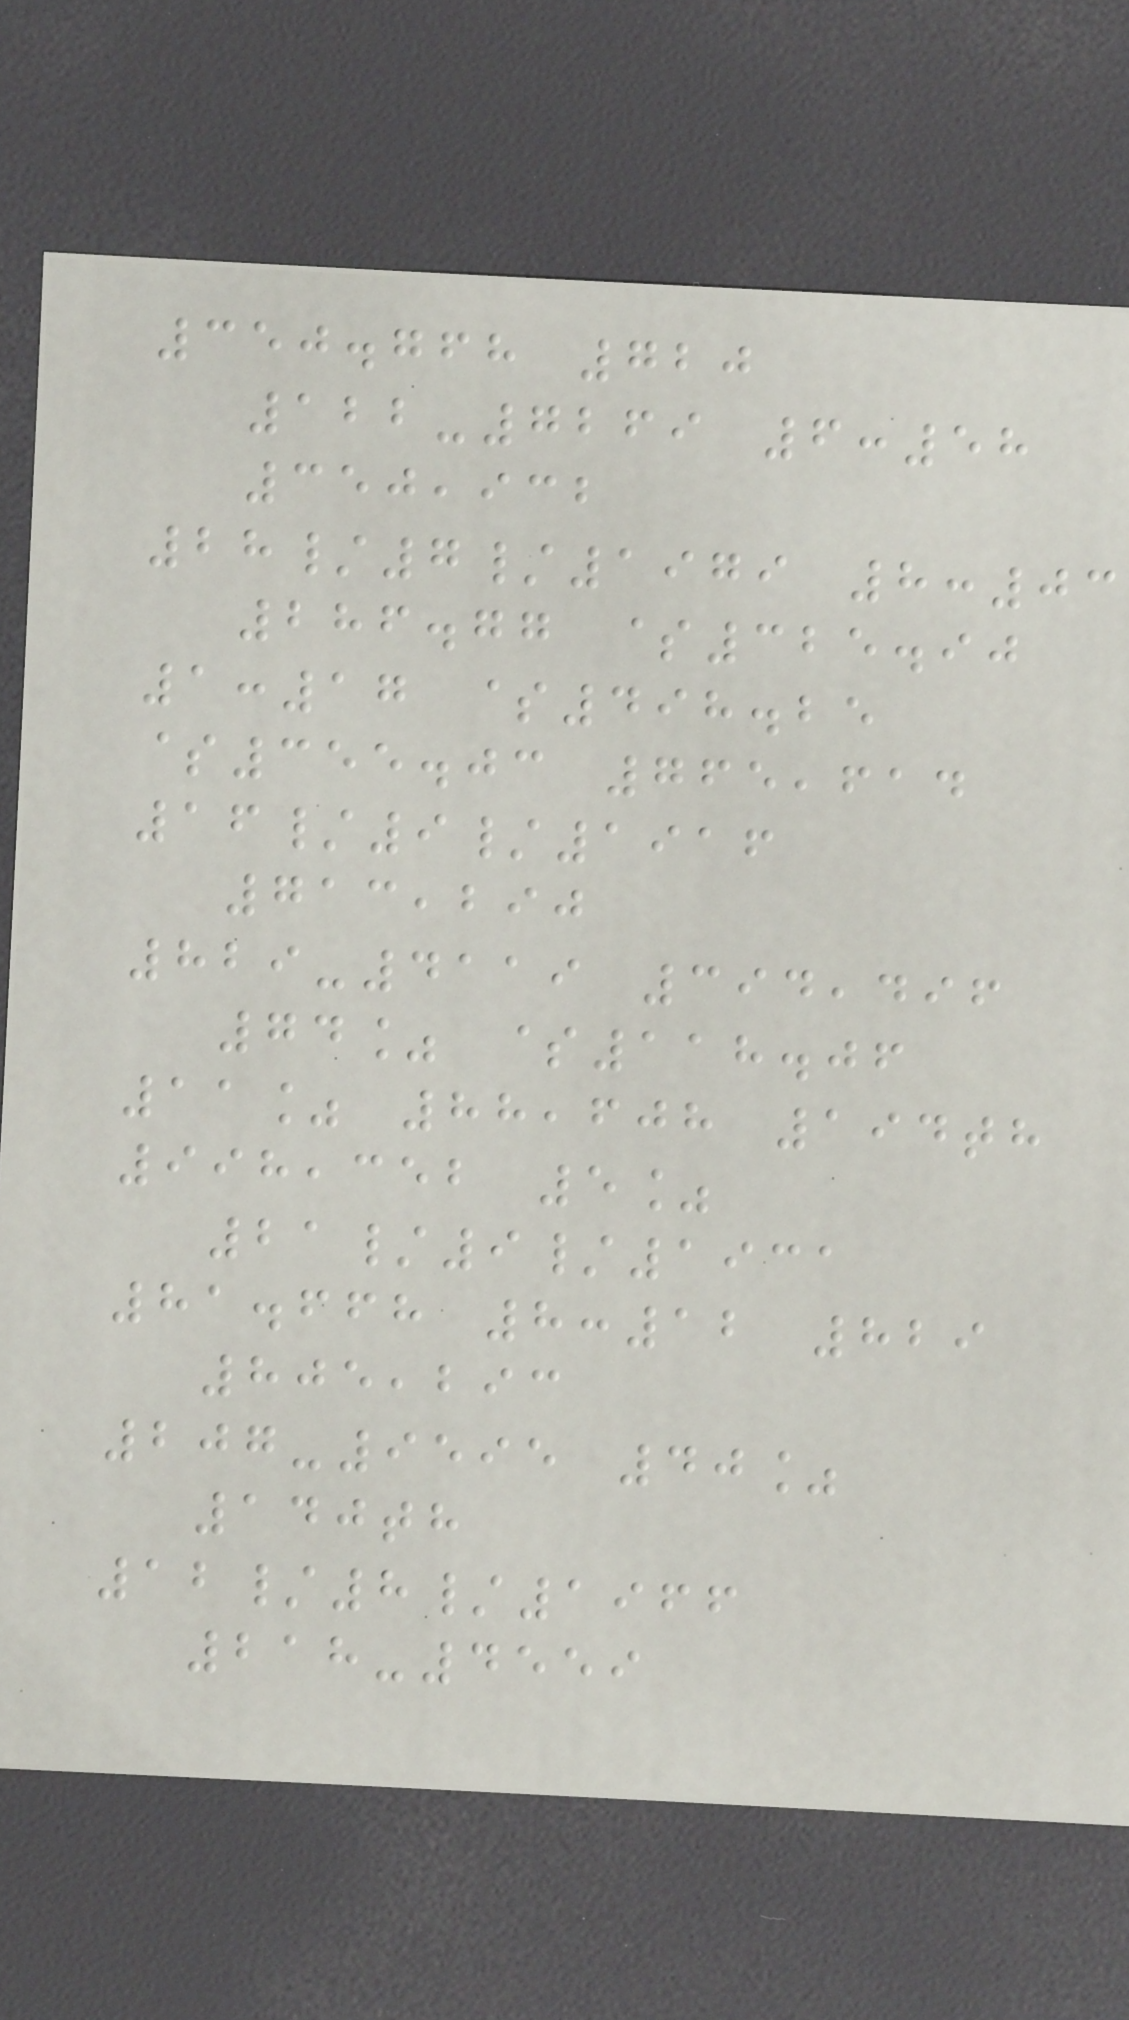350.768 720
122-7269 6:58
350,932
28/7/1979 8:03
286.77 $325.90
1:17 $498.25
$355.03 765,614
16/9/1916
713,290
829-4119 394,496
74% $118.06
11% 88,608 194th
998,352 5%
21/9/1931
81.668 8:12 829
805,293
207-9595 40%
140th
12/8/1966
218-4559
